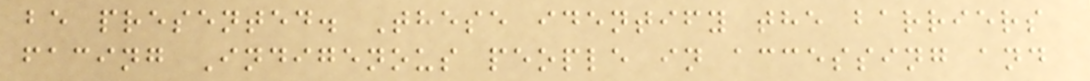be presented. These identify the barriers
facing Indigenous people in accessing and
